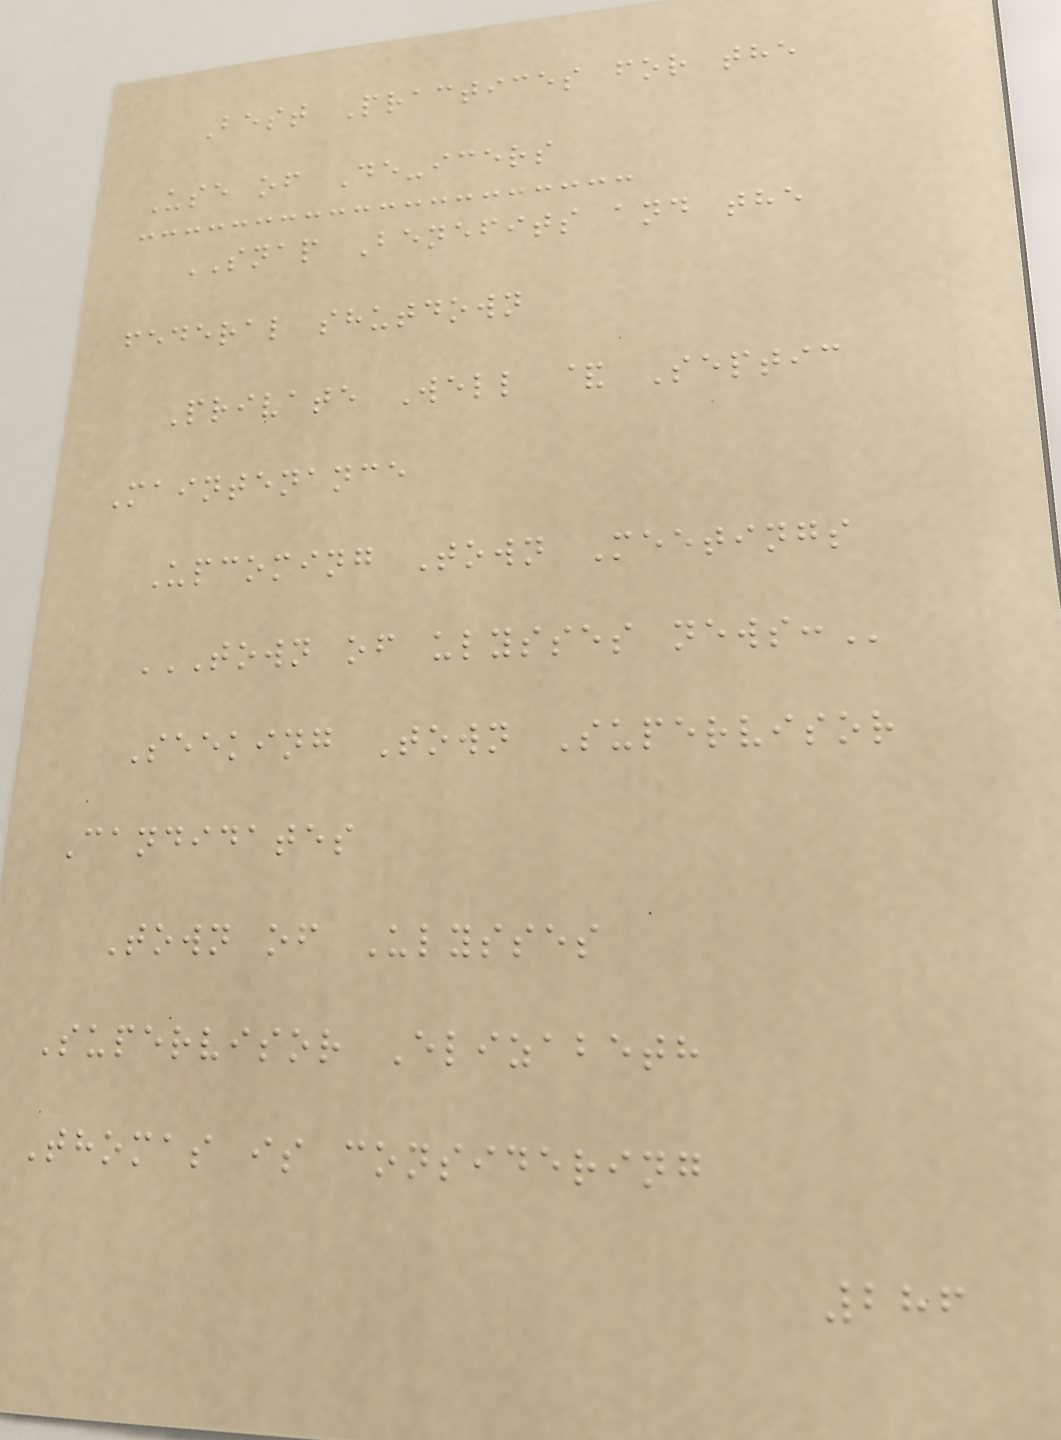Best Practices for the
Use of De-icers
SNAP Benefits and the
federal shutdown
Private Well & Septic
Maintenance
Upcoming Town Meetings
TOWN OF ULYSSES NEWS:
Seeking Town Supervisor
Candidates
Town of Ulysses
Supervisor Elizabeth
Thomas is considering
286
